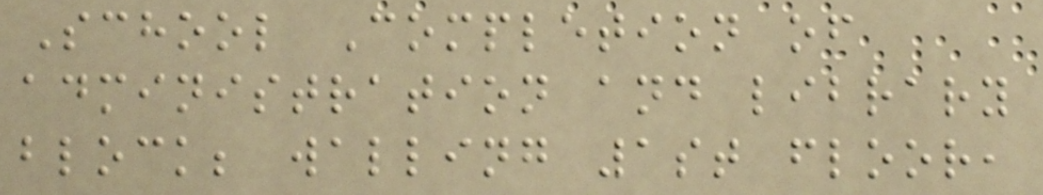School Completion of
administration and library
block; walling 1st floor,
